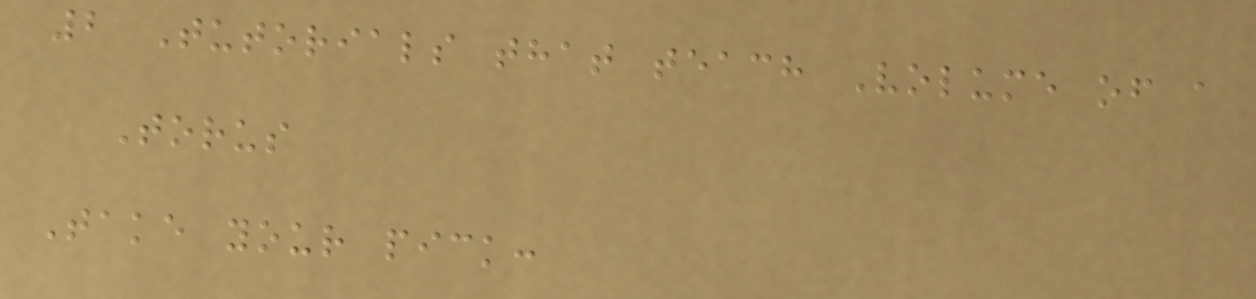2 Tutorials that teach Volume of a
Torus
Take your pick:
